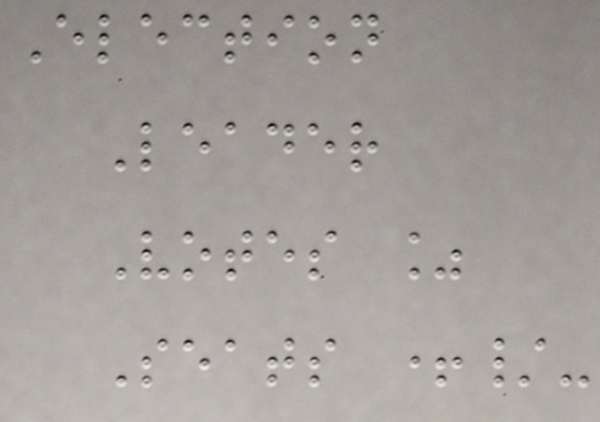Election
Leader
Votes %
Seats +/-
